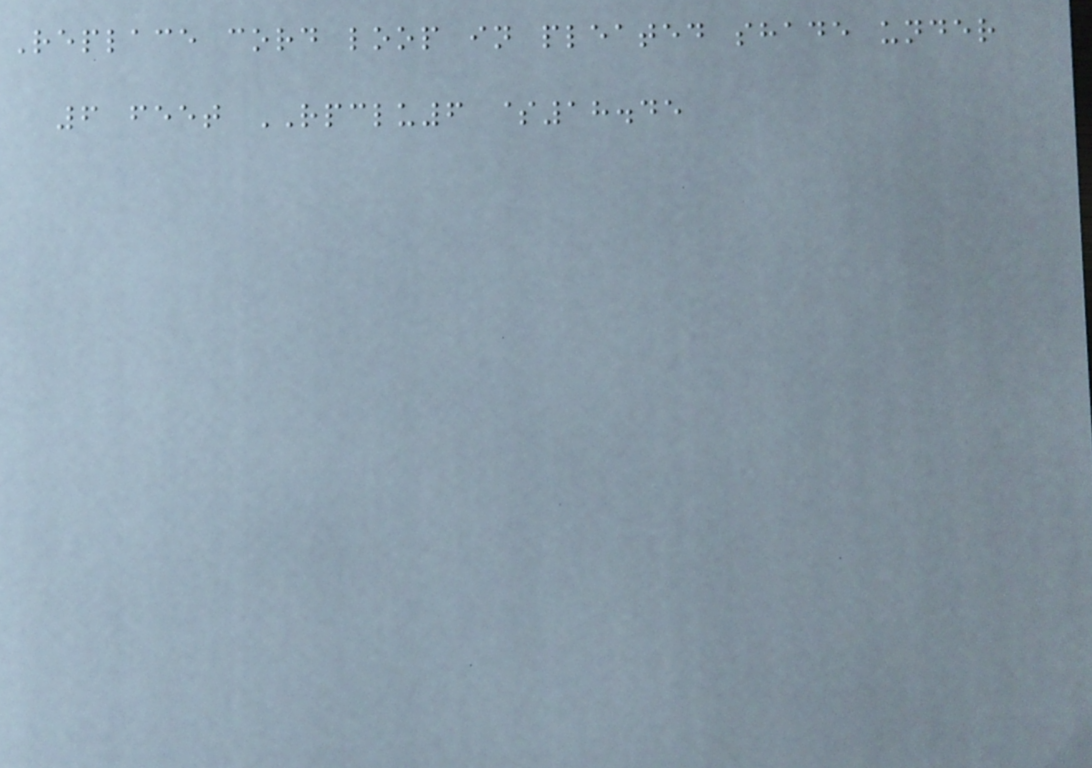Replace cord loop in pleated shade under
6 feet RPCLU6 $18.45
